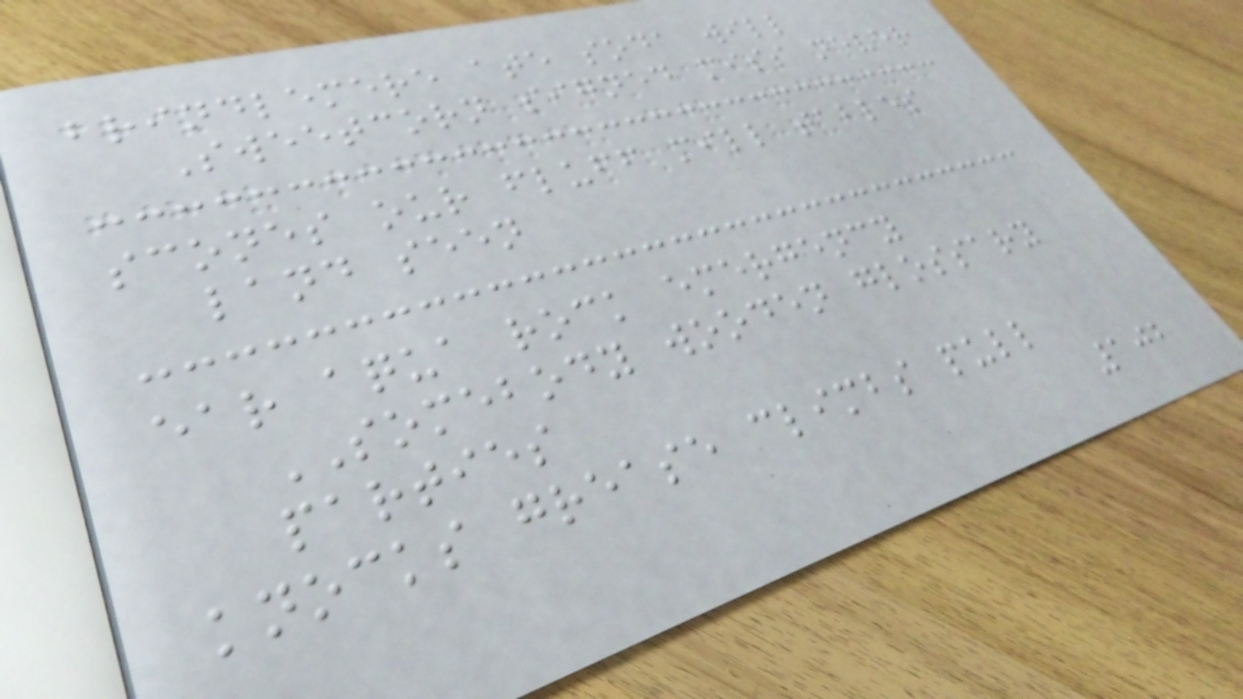brindlemere ate soda will
Sweetcorn signed miss never
scones our fluff mill tables
land seen
ear aqua rock emergency
SOMEBODY wooden glossary
parties
knocks grease climbs pull
102
